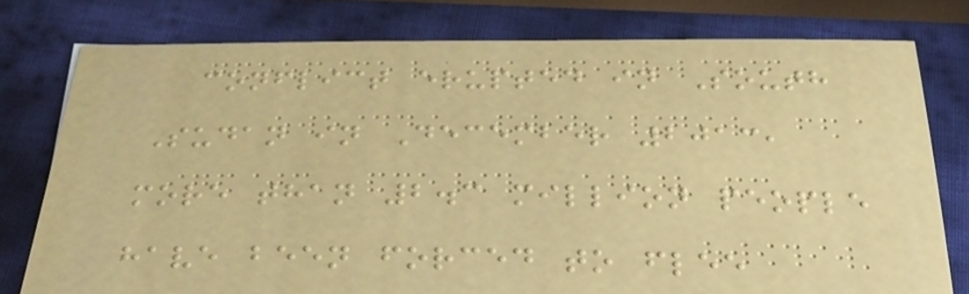conflict erupted in South
Sudan in December 2013,
more than 2.3 million people
have been forced to flee
